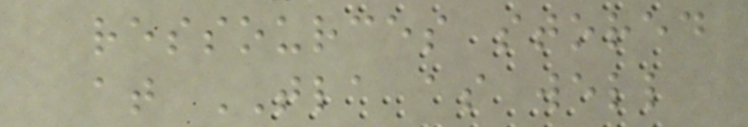ressources stored
at TLA as well
